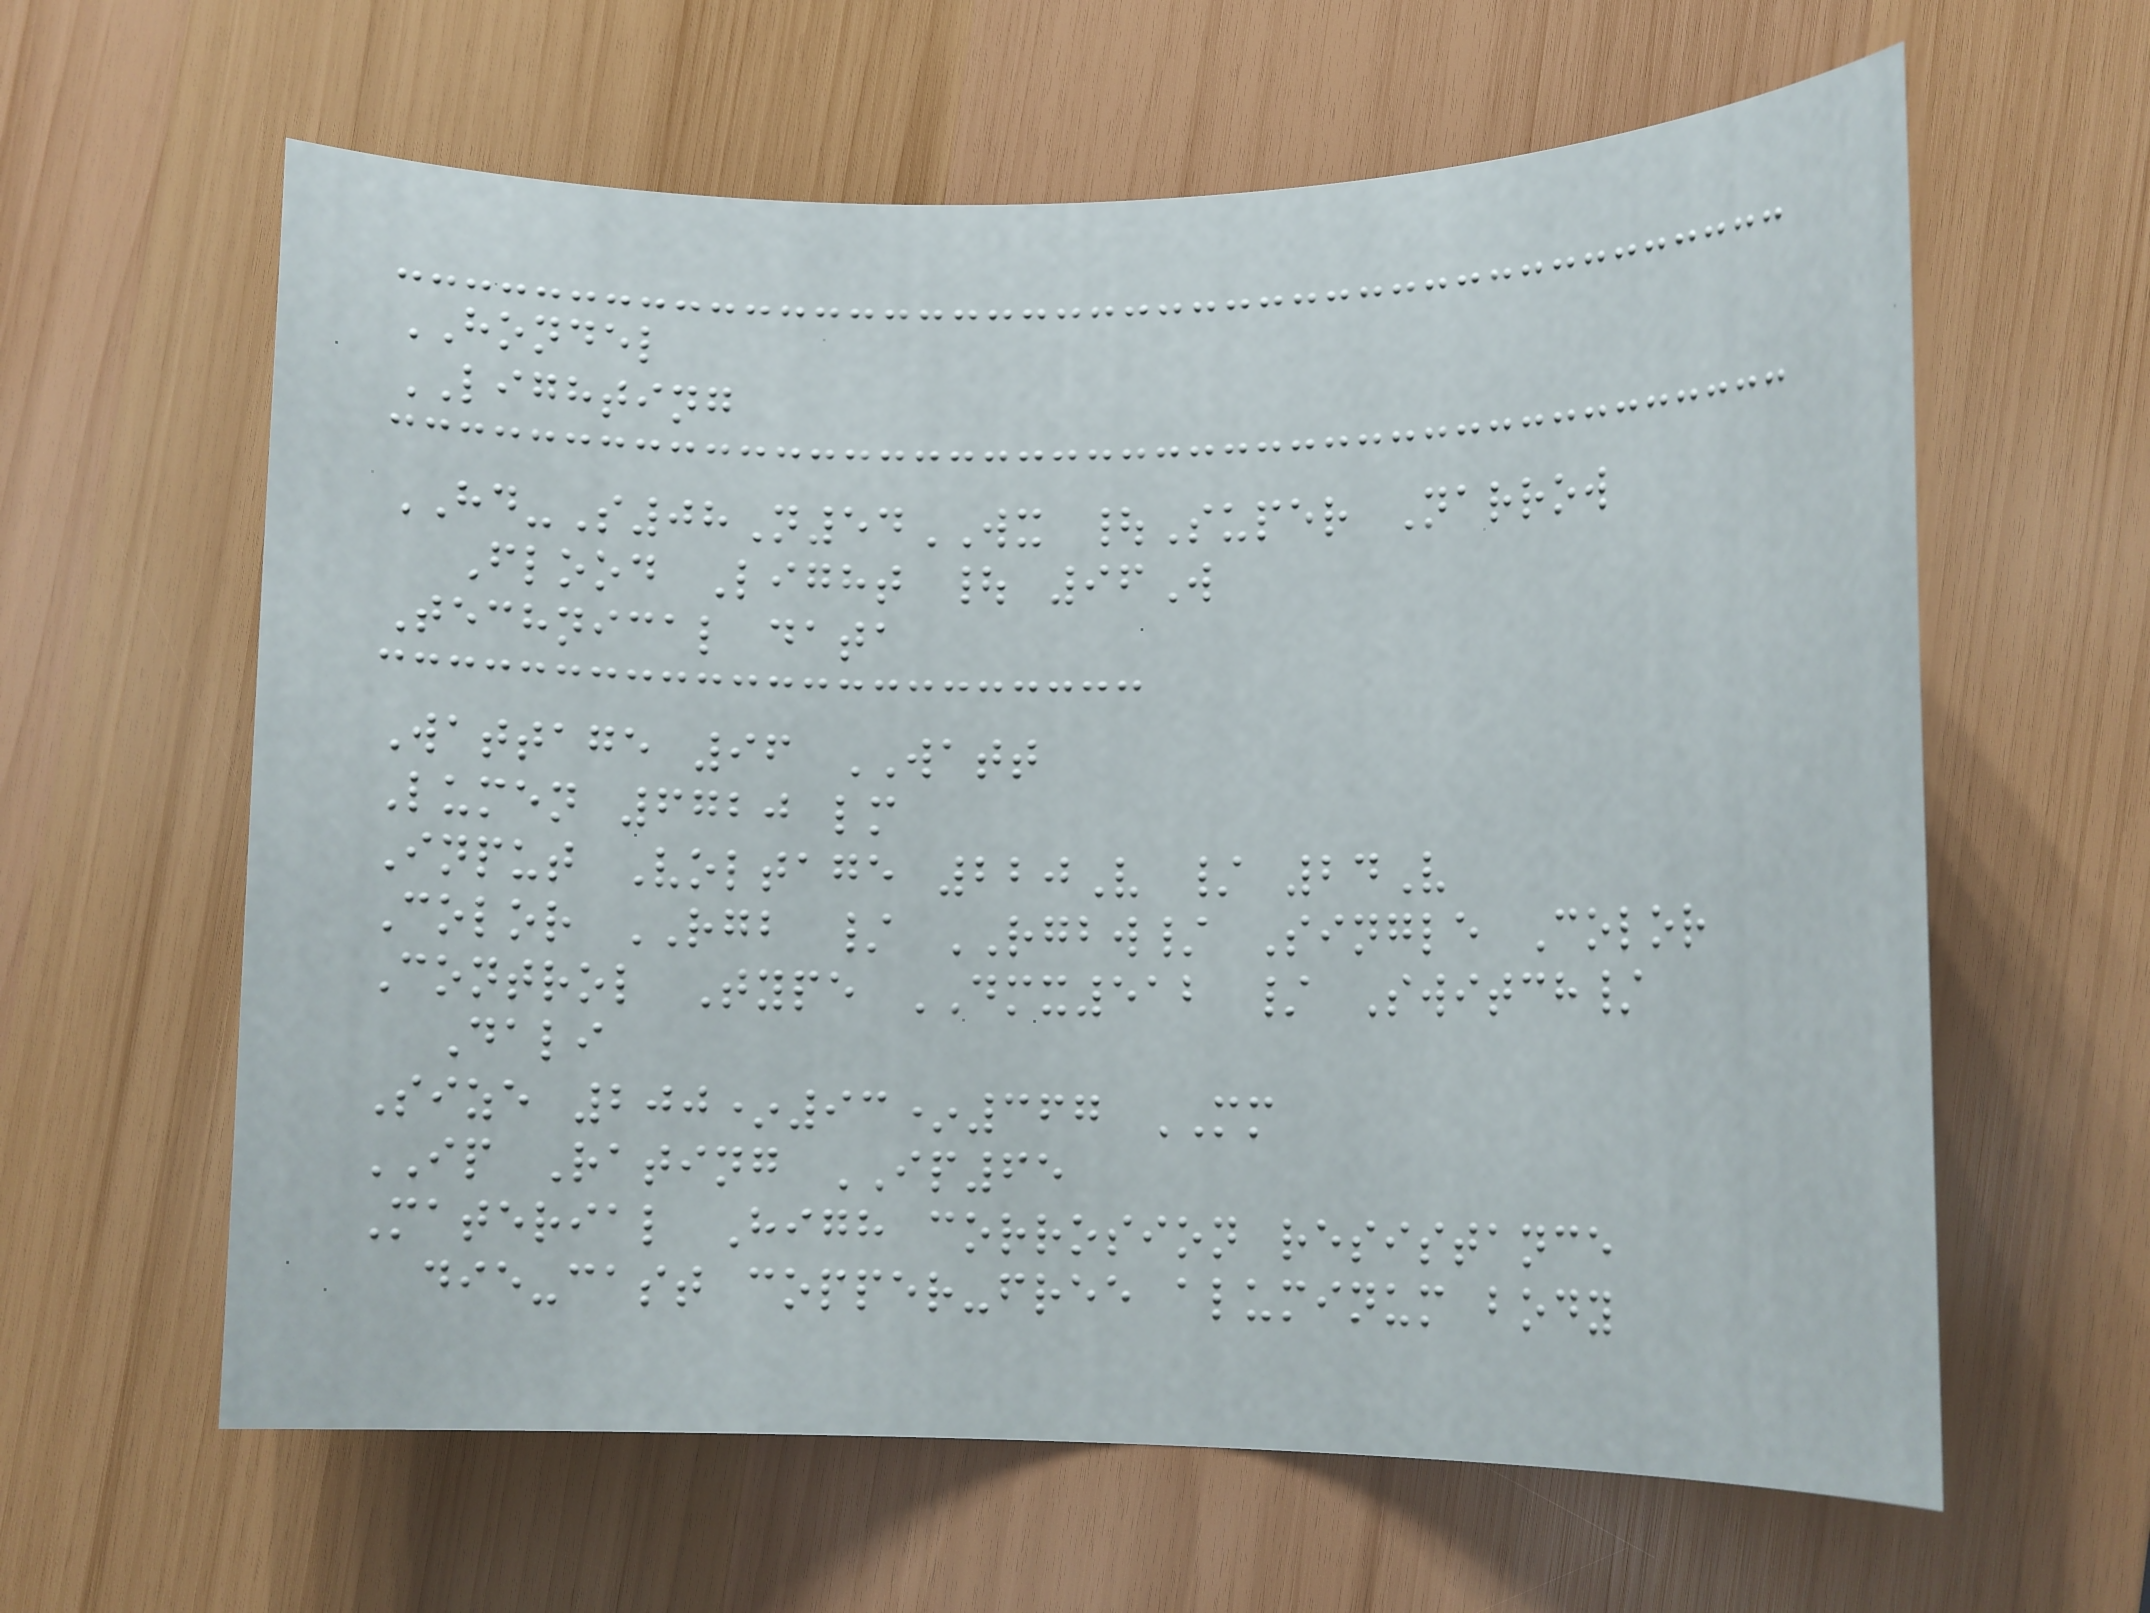HONDEL
LIGHTING
HD-S08N54WX |Super Narrow
Flood Light | 96W
Technical data
Wattage 96 WATT
Lumen 6720 lm
Input Voltage 220V / 24V
Color RGB / RGBW/ Single Color
Control Type DMX512 / Switch/
Dali
Size 200*93*367 MM
IP Rating IP65
Material High corrosion resistance
die-cast copper-free aluminum body
